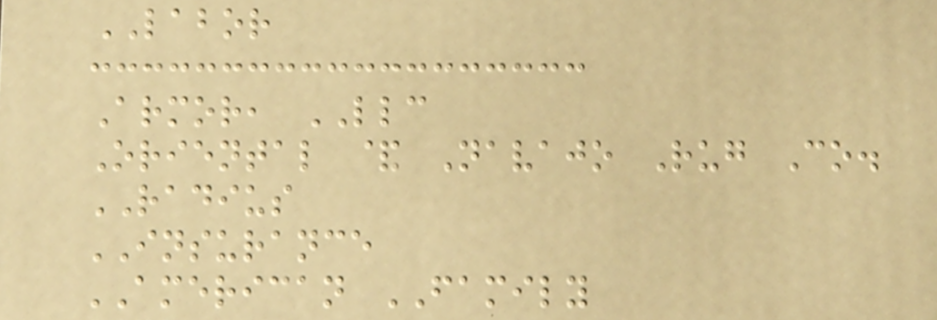LABOR
Armor, LLC
Oriental & Navajo Rug Co.
RADIUS
INSURANCE
AMERICAN FAMILY
